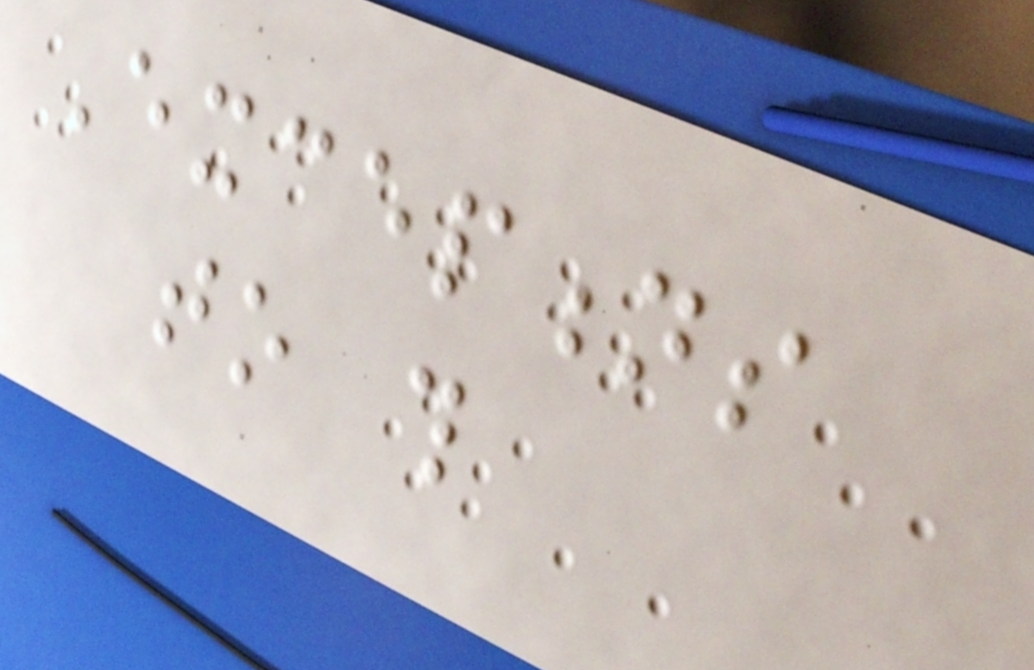Exceptions
to this
